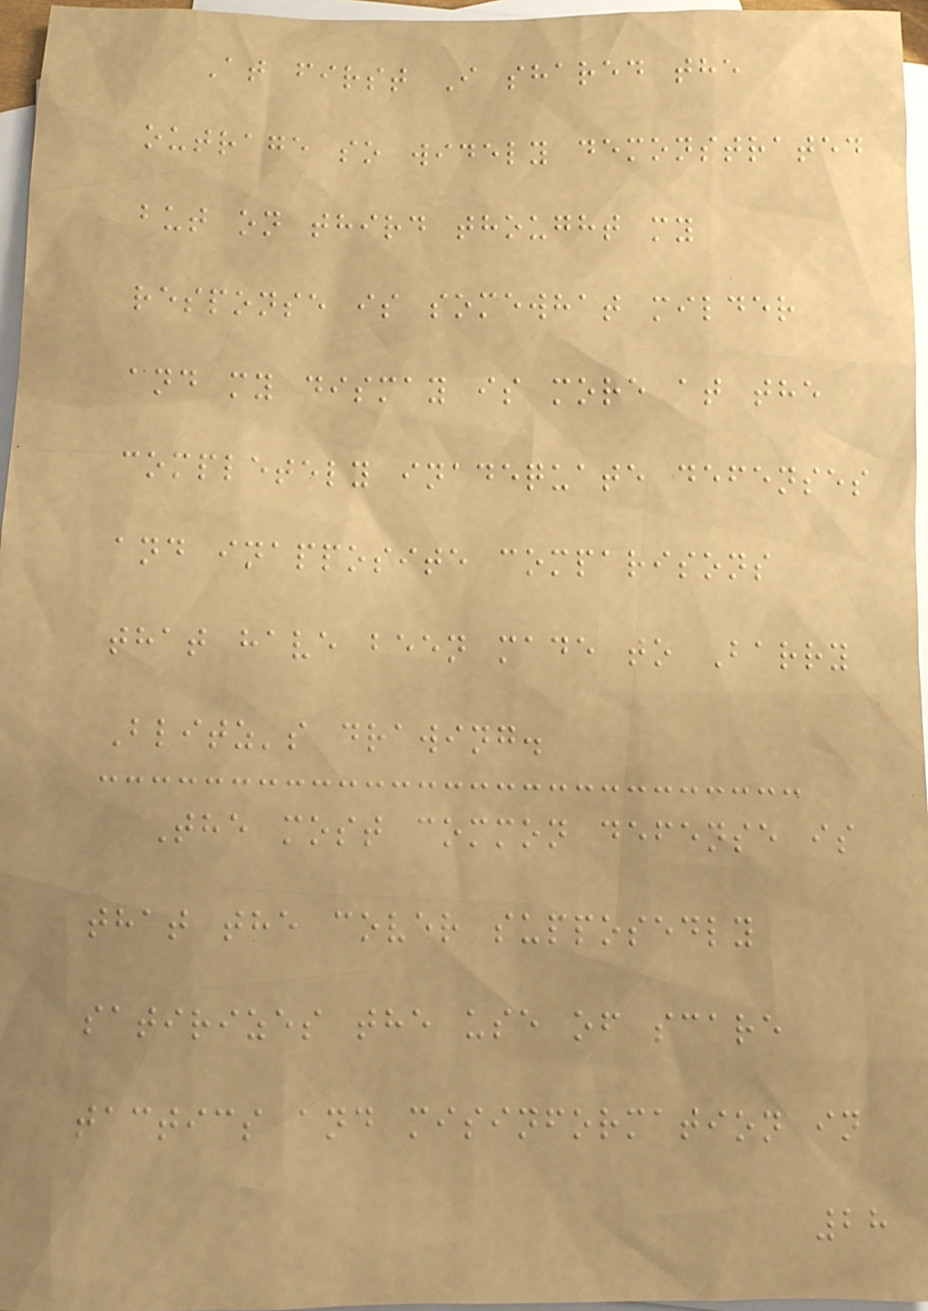At first I shared the
outrage so widely demonstrated
but on third thought my
response is somewhat milder
and my dismay is more at the
completely inadequate defenses
and inapposite comparisons
that have been made to Barry
Blitz's drawing.
The most common defense is
that the cover supposedly
satirizes the use of scare
tactics and misinformation in
28
